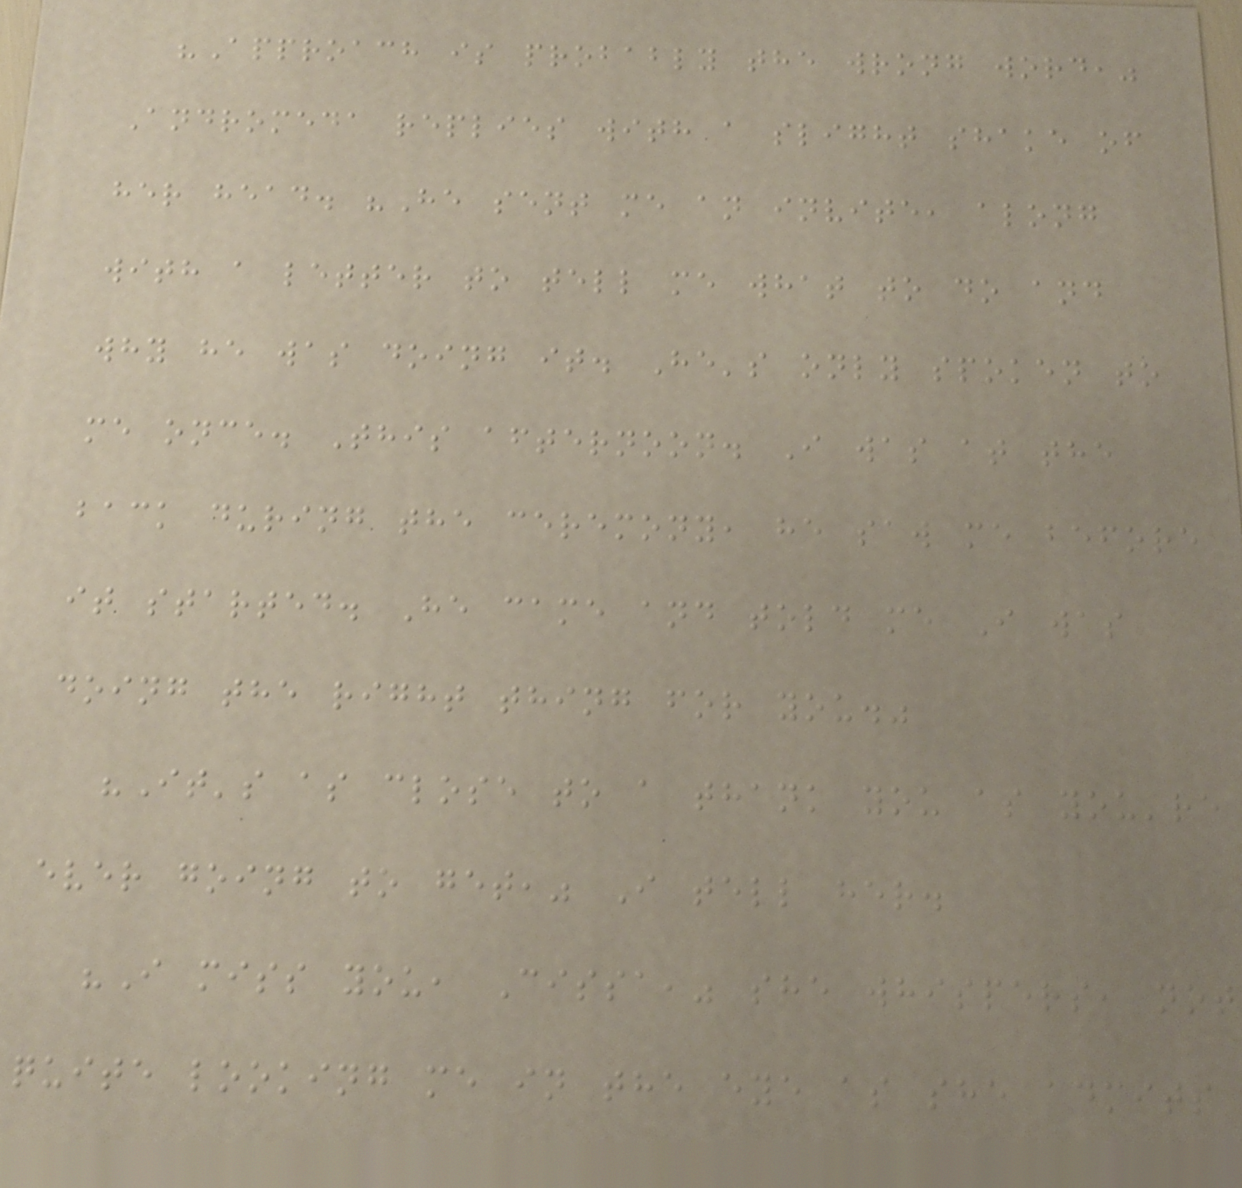"Approach is probably the wrong word,"
Andromeda replies with a slight shake of
her head. "He sent me an invite, along
with a letter to tell me what to do and
why he was doing it. He's only spoken to
me once. This afternoon. I was at the
back during the ceremony, he saw me before
it started. He came and told me I was
doing the right thing for you."
"It's as close to a thank you as you're
ever going to get," I tell her.
"I miss you, Cissa," she whispers, not
quite looking me in the eye as she admits
